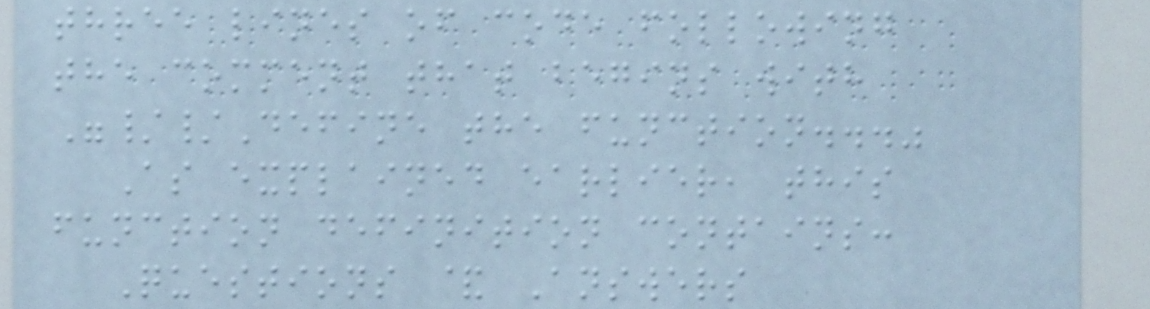three lines of code following
the comment that begins with
"//Define the function..."
As explained earlier, this
function definition contains:
Questions & Answers
